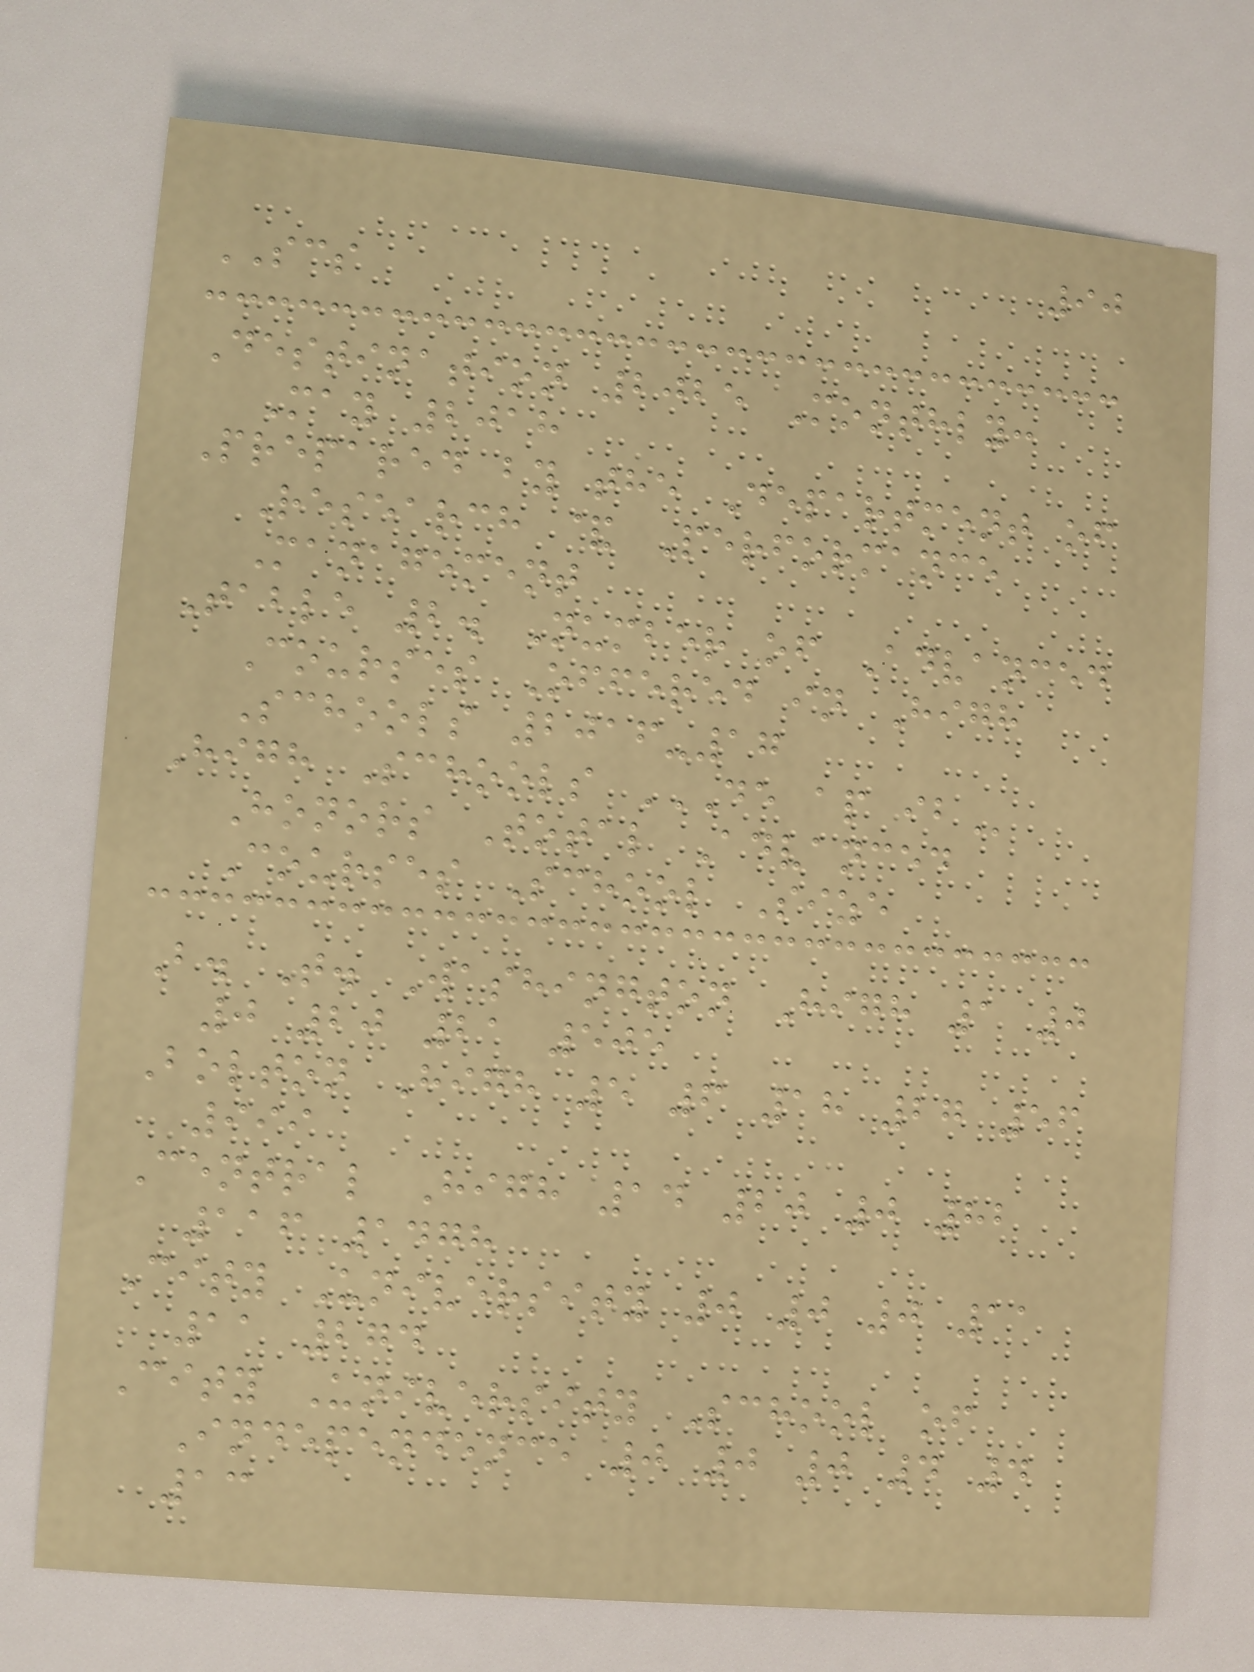90
SCS
Destination 2025 Monthly:
May 2018
Prepared by the Department of
Research & Performance
Management
Table 2. Number of Advanced
Courses Offered in High
Schools 2016-17
High Schools DE AP IB
Honors Total Advanced
Courses School Size
B. T. Washington High 1 0
0 20 21 505
Bolton High 5 6 18 27 56
999
Central High 14 20 0 82
116 1478
City University 0 0 0 11
11 274
City University School of
Independence 0 0 0 4 4
13
